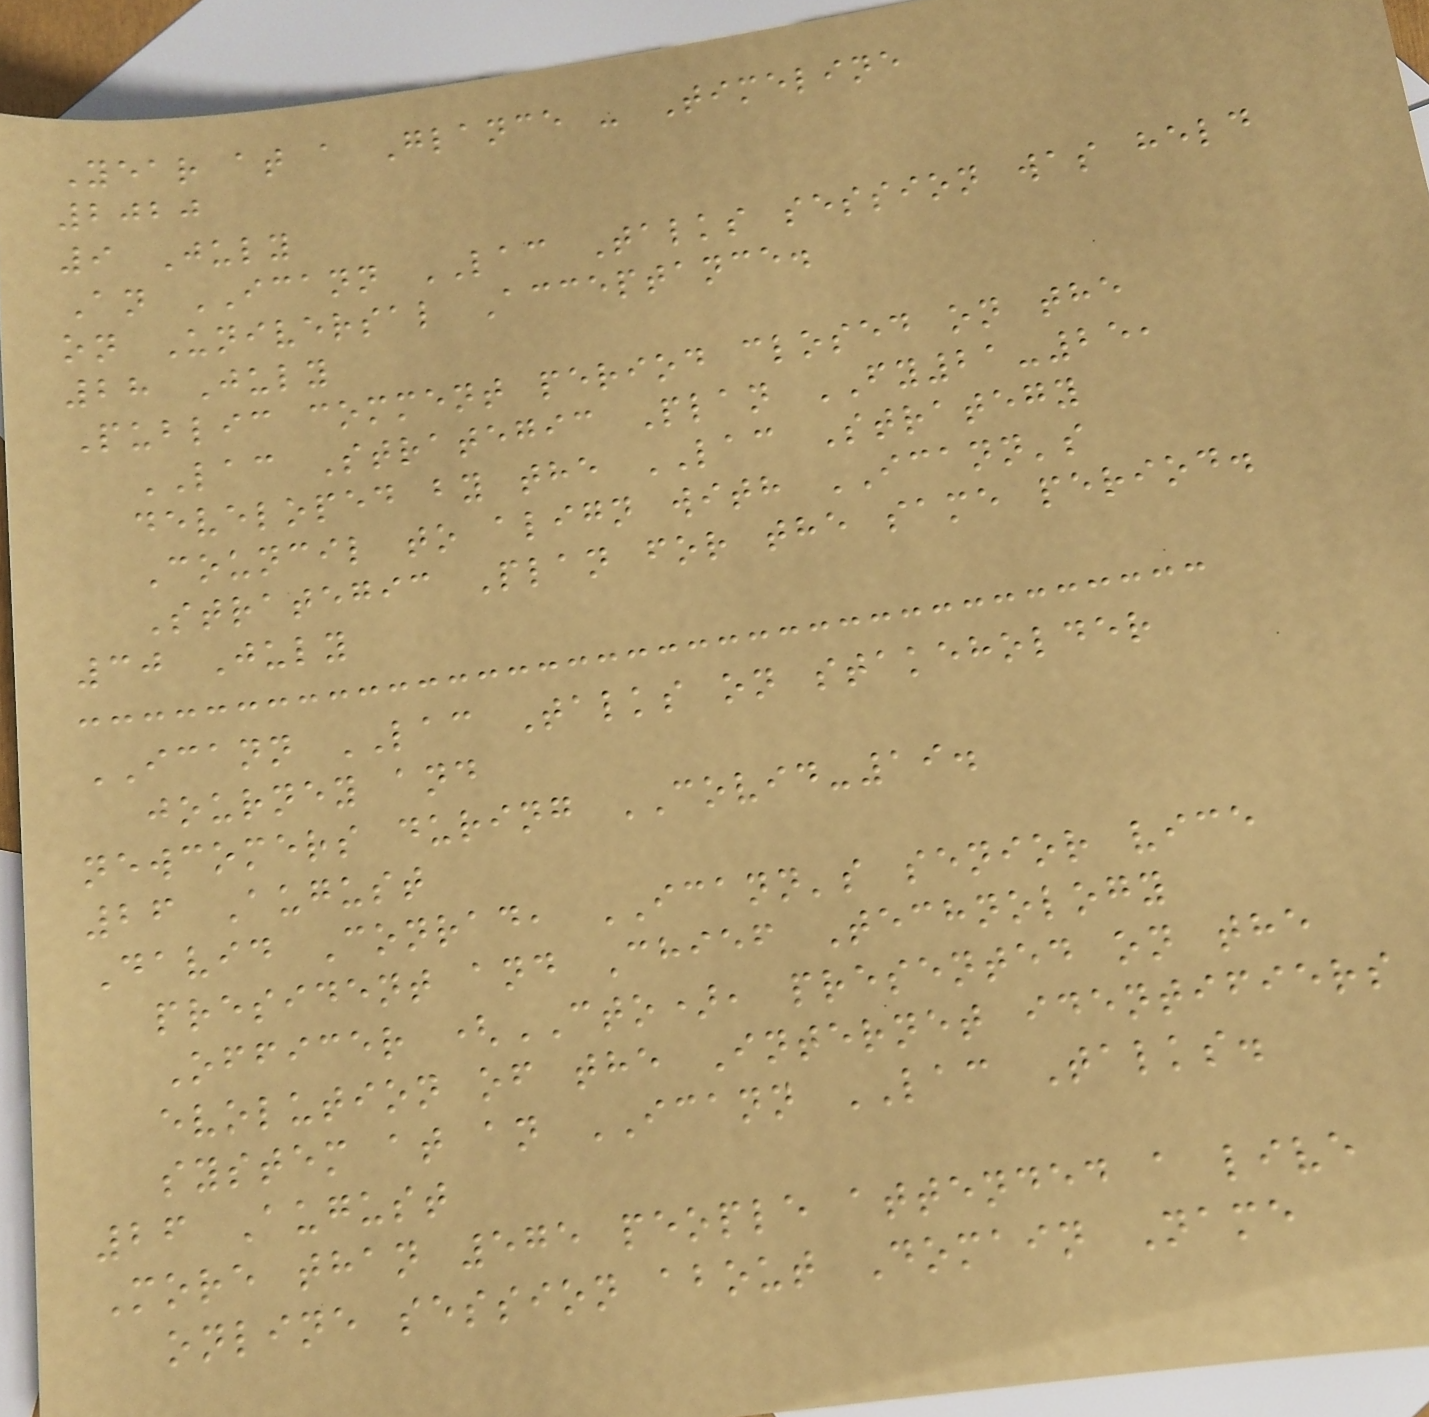Year at a Glance - Timeline
2020
9 July
An ICANN LAC Talks session was held
on Universal Acceptance.
28 July
Public comment period closed on the
LAC Strategic Plan FY21-25,
developed by the LAC Strategy
Council to align with ICANN's
Strategic Plan for the same period.
30 July
ICANN LAC Talks on stakeholder
journey and
newcomers during COVID-19.
26 August
David Conrad, ICANN's senior vice
president and Chief Technology
Officer (CTO), presented on the
evolution of the Internet identifiers
system at an ICANN LAC Talks.
26 August
More than 575 people attended a live
online session about Domain Name
